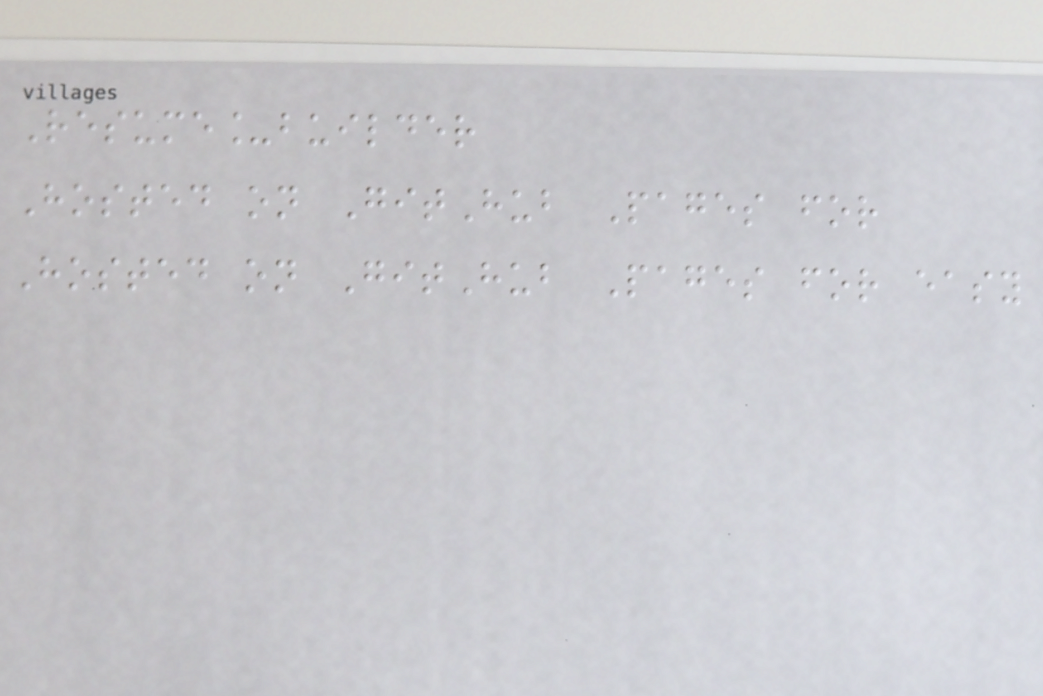Resume_builder
Hosted on GitHub Pages for
Hosted on GitHub Pages for easy
